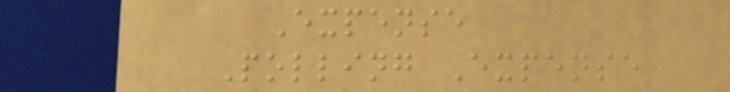Expense
Polling Expense
